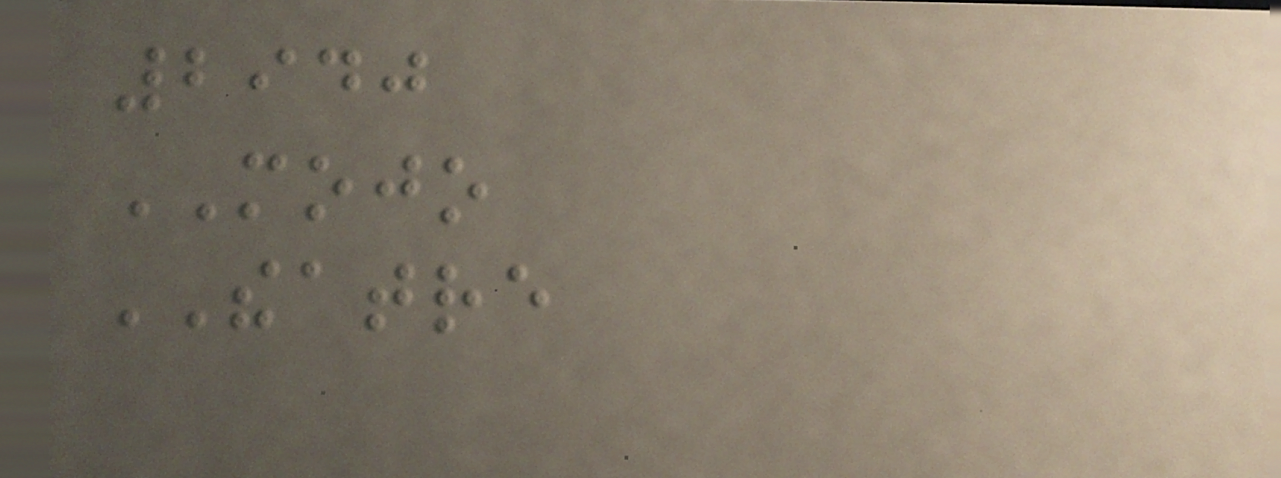2940
MOJO
THEATRE
